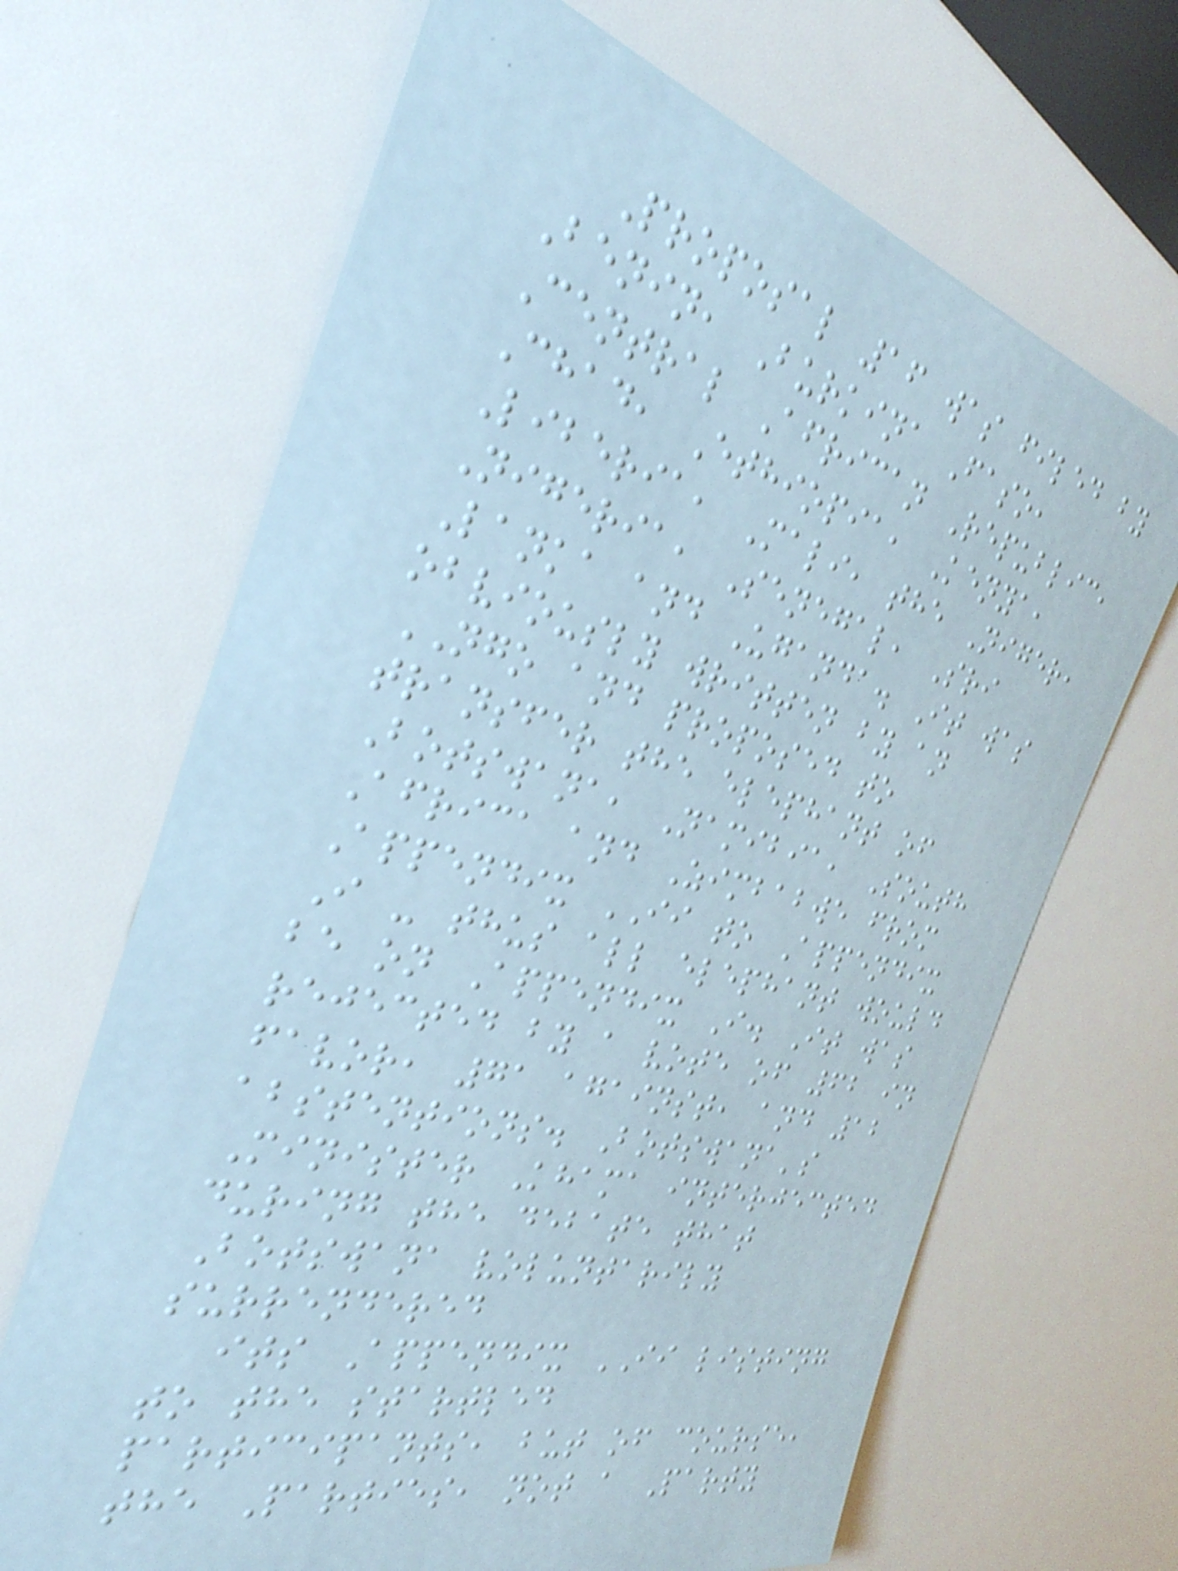Proposal 16 was filed by
Benin, Burkina Faso,
Central African Republic,
Chad, Ethiopia, Kenya,
Liberia, Mali, the Niger,
Nigeria, Senegal, Sri
Lanka and Uganda. It was
obviously written by an
NGO and proposed to
transfer the elephant of
Botswana, Namibia, South
Africa and Zimbabwe from
Appendix II to Appendix
I - thus all elephant would
be on Appendix I. It was
rejected by a vote of 62 in
favor, 71 against, and 12
abstentions. Botswana's
Minister Khama interjected
during the debate that
Botswana voluntarily
surrendered
its Appendix II listing
to the startled
participants, but of course,
the Parties, not a Party
